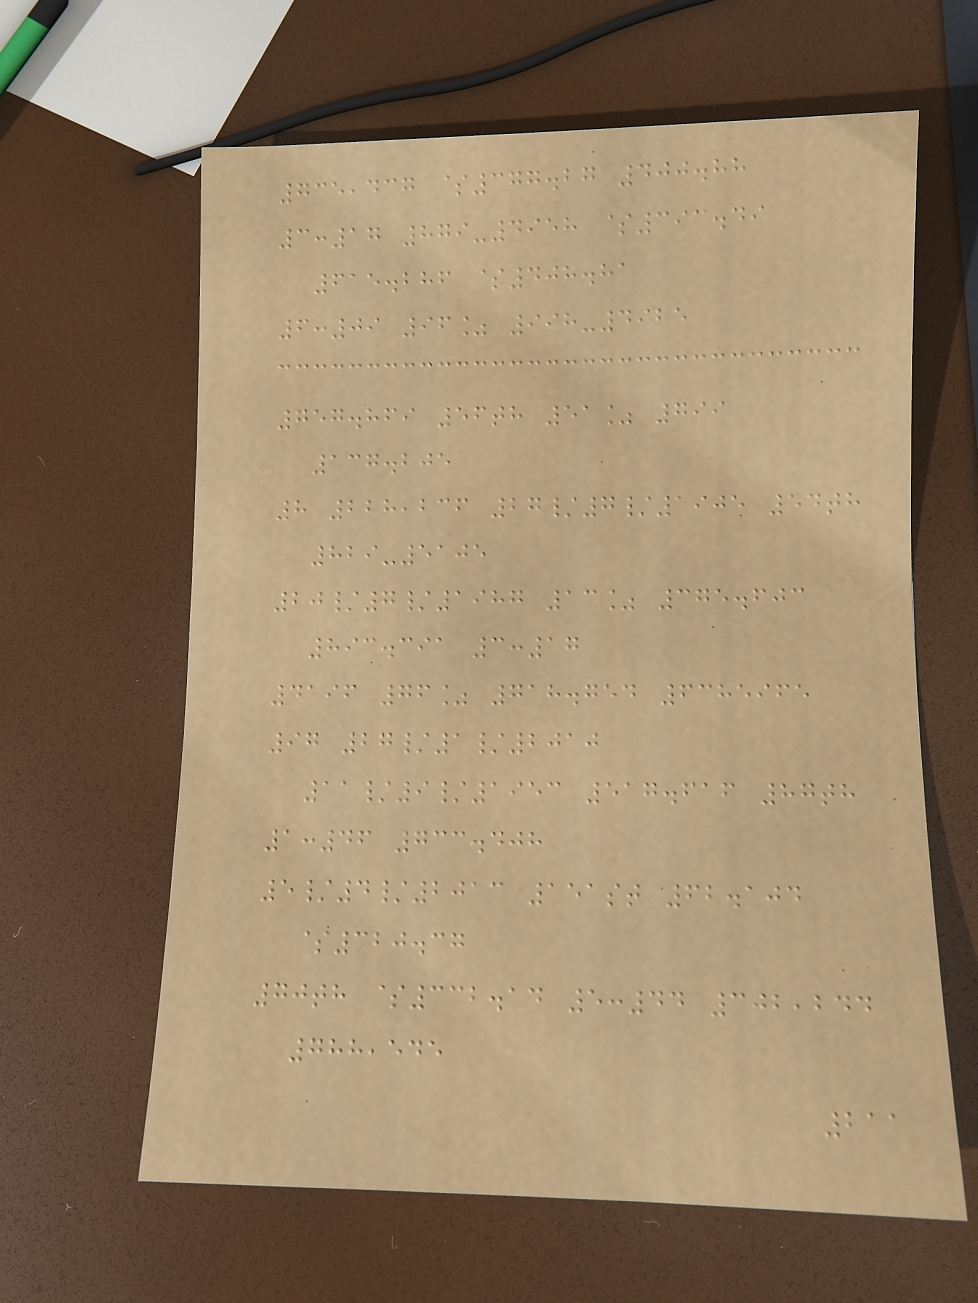735,437 $377.27 400.88
3:17 879-4958 $393.49
615.286 $408.81
6:09 96% 998-4925
757.869 56th 51% 799
137.205
8 228,236 27/7/1905 54th
829-5105
20/7/1987 13% 375.603
893.391 3:17
4196 76% 718.754 6385965
97 27/1/2010
11/9/1953 517.616 87th
1:46 733.408
5/4/2013 151st 62.104
$320.37
70th $332.14 5:44 302,244
788,545
211
